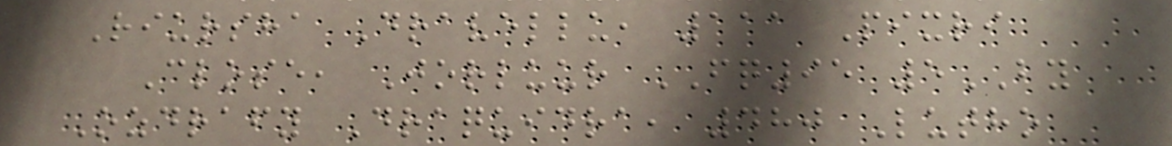Riursha Dravellu, 111 Pixri
Close, Jorluur FQ95 5BY
Ozdrafy Draquidra, 480 Lutho
